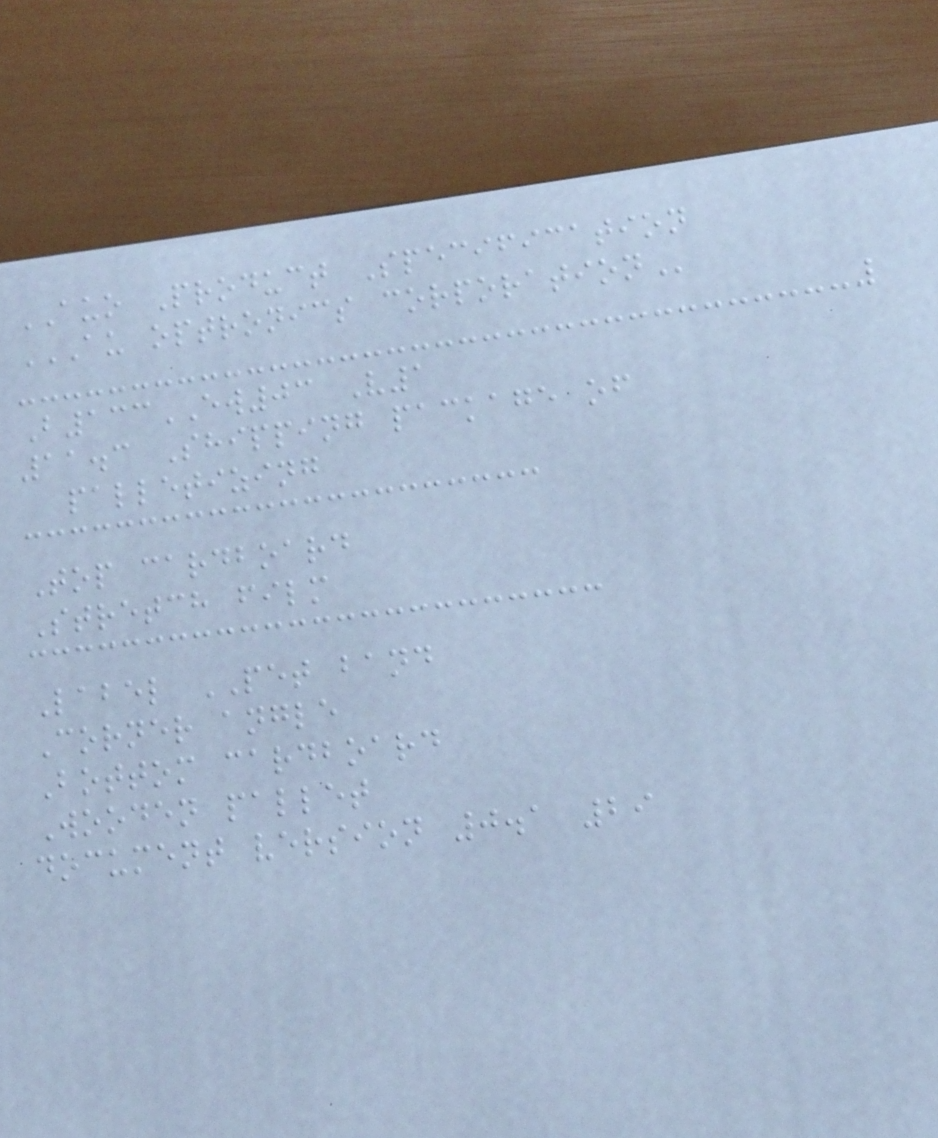AUO Product Specification
AU OPTRONICS CORPORATION
B133EW03 V1
11.3 Shipping package of
palletizing
Top cardboard
Stretch film
Label PET band
Corner angle
Bottom cardboard
Wooden pallet
document version 0.1 29
